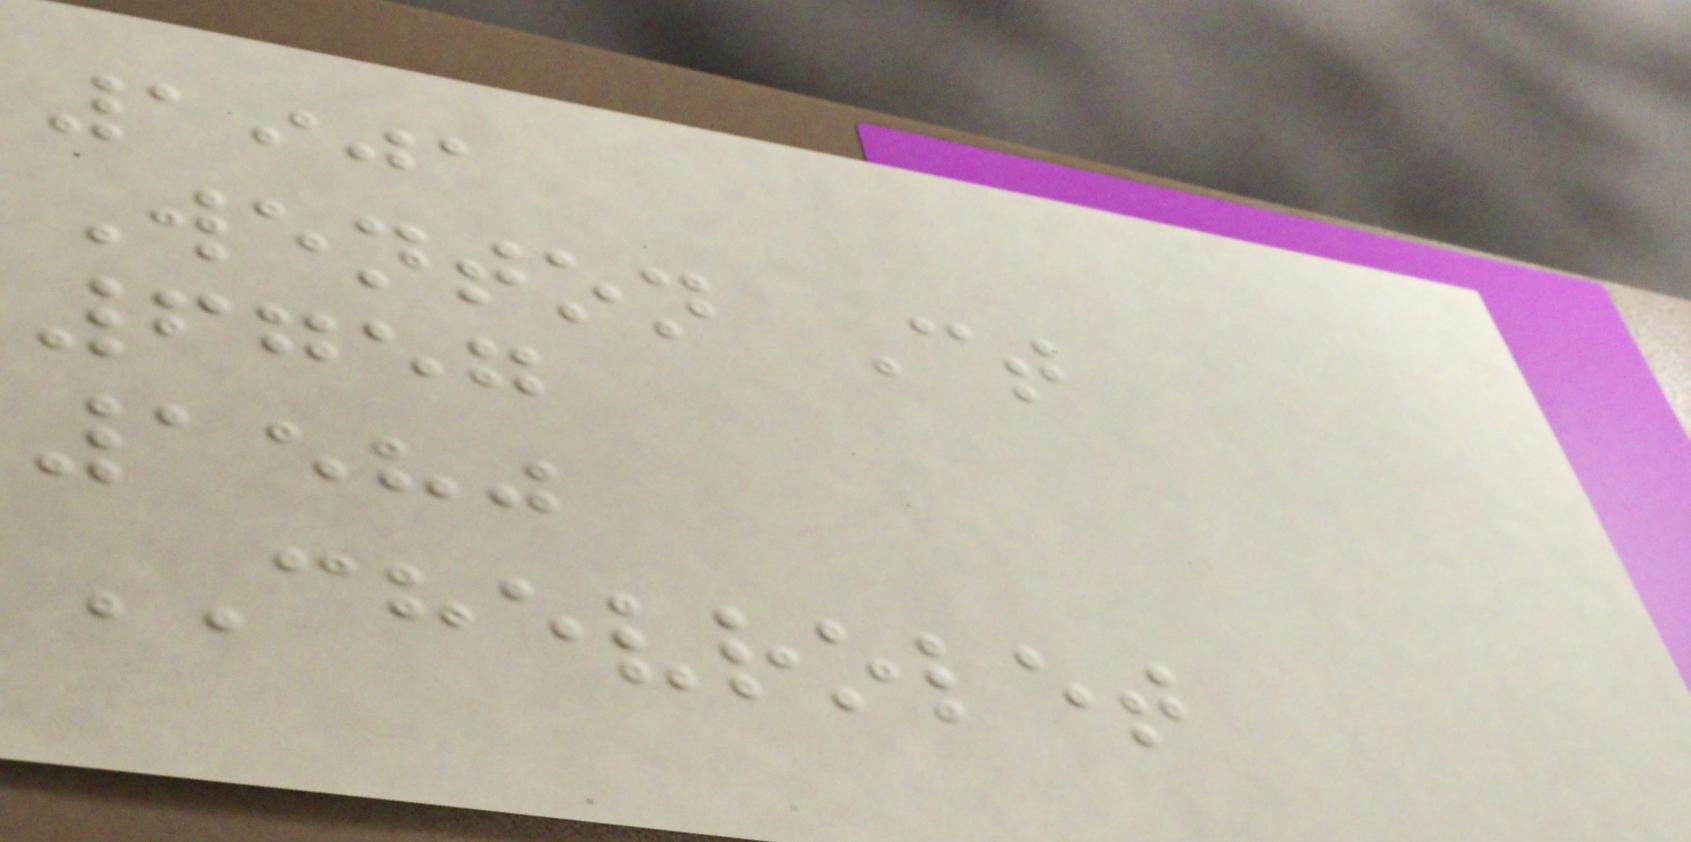1901
Wenton Ct
6757
1580
CHEVROLET
